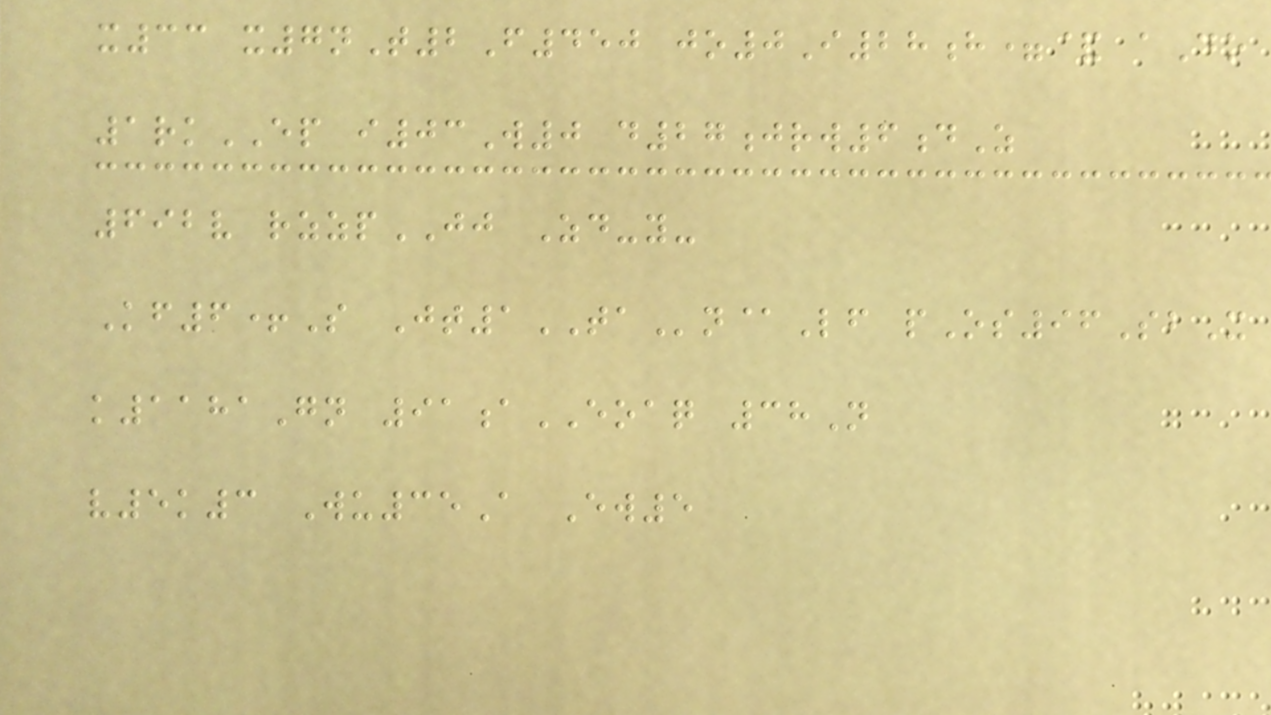x33 x7nT2F450 jo0I28h=& aDo
1rkEP i03W0 d27jrw6dZ
692v rzzpJJ Zd-y-
Kf6+S Jt1TAn@Lf pOs96SbX
k1181Gn 91aEOAQ 38N
v5k3 Wu35A Ew5
